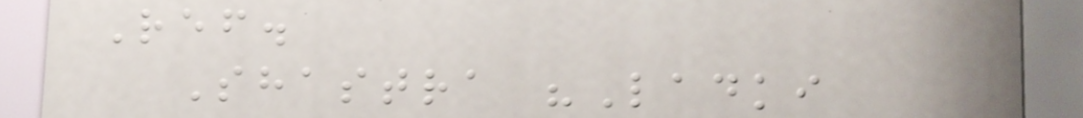Ref.
Shastra "Ladki
